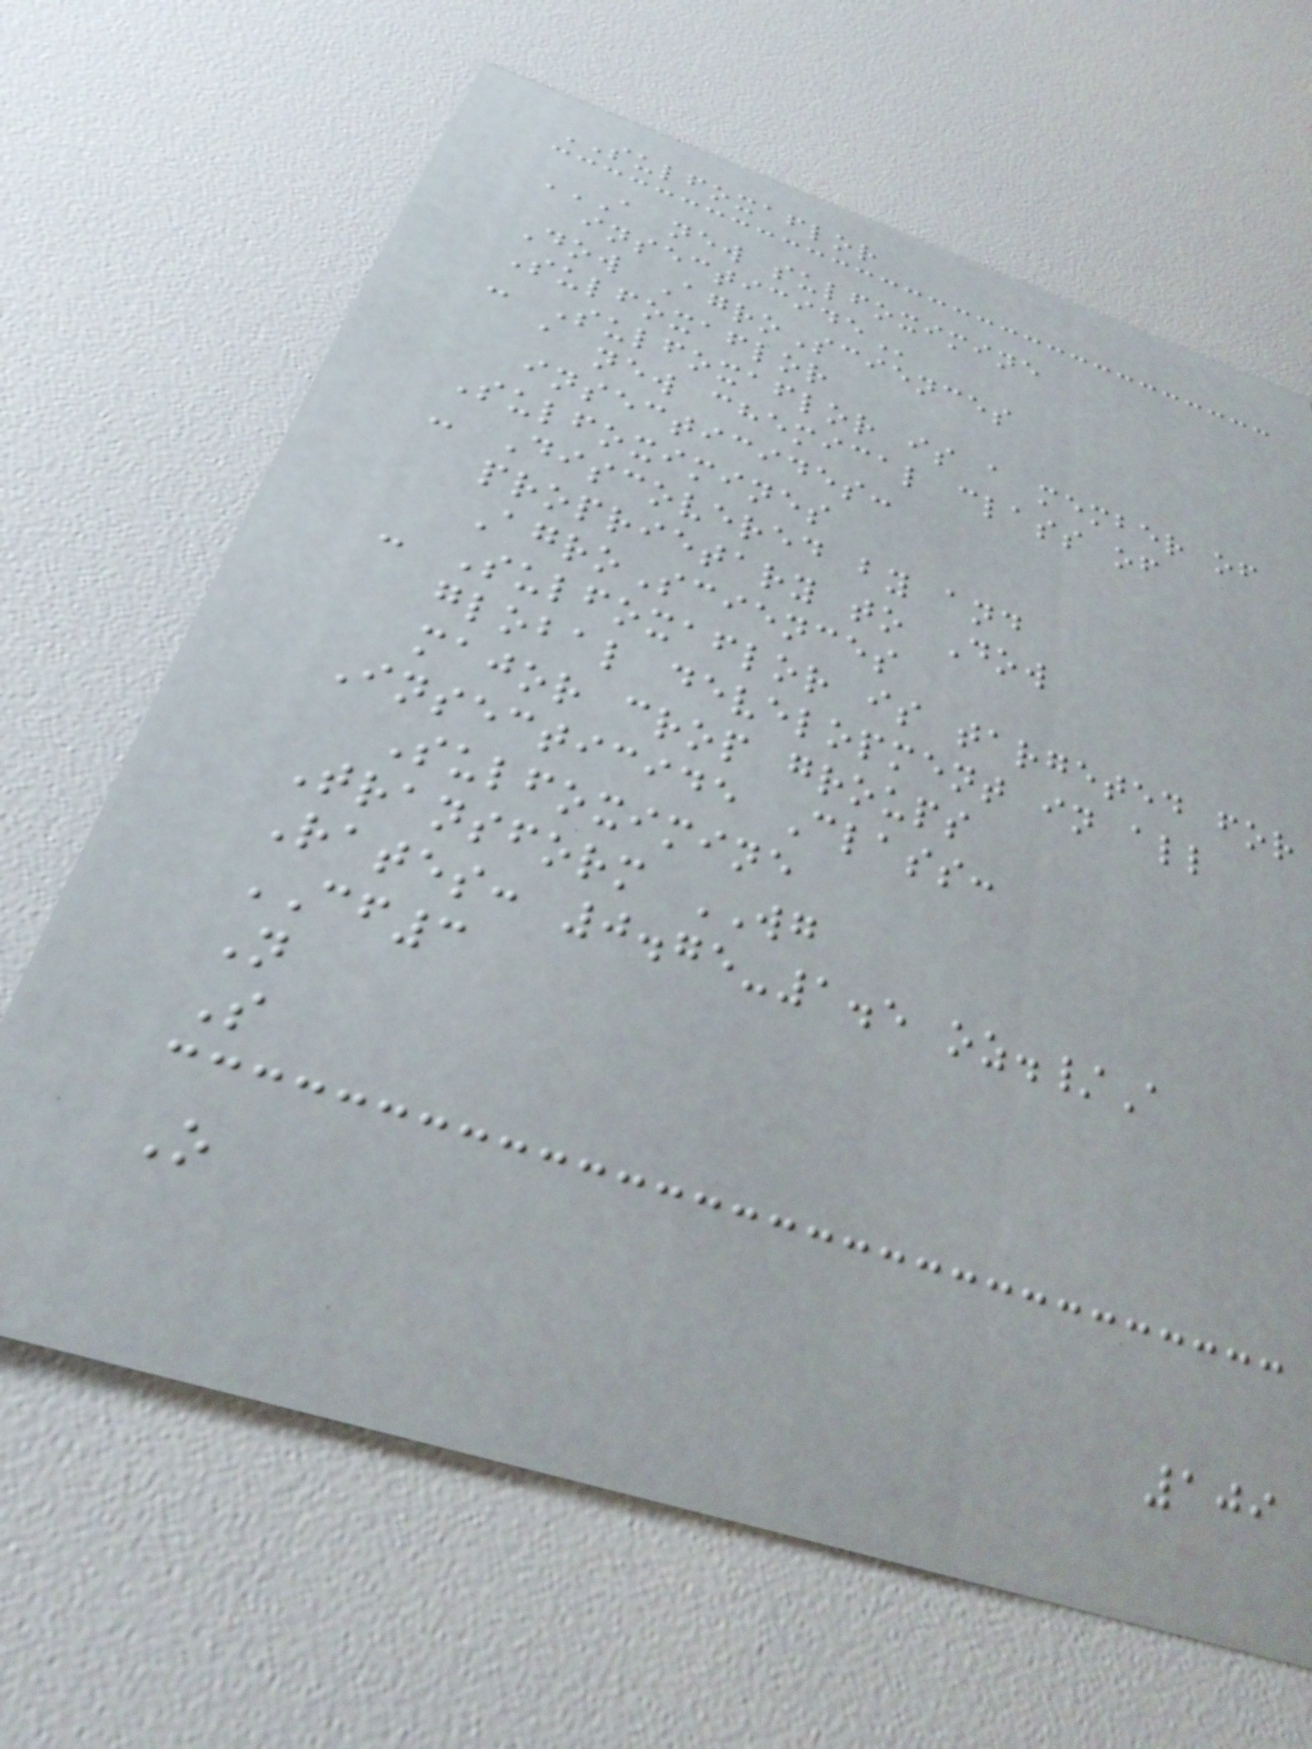SULFOXAFLOR
A NEW SULFOXIMINE
INSECTICIDE
Dow AgroSciences
Sulfoxaflor
- Sulfoxaflor is a member of
a new chemical class of
insecticides:
Sulfoximines
- Discovered by and
proprietary to Dow
AgroSciences
- Sulfoxaflor is targeted for
global development in all
major crop groups
Insecticide Class:
Sulfoximine
Transform WG
Rates: 0.75-1.5 oz./A
CF3
N
S
O
109
